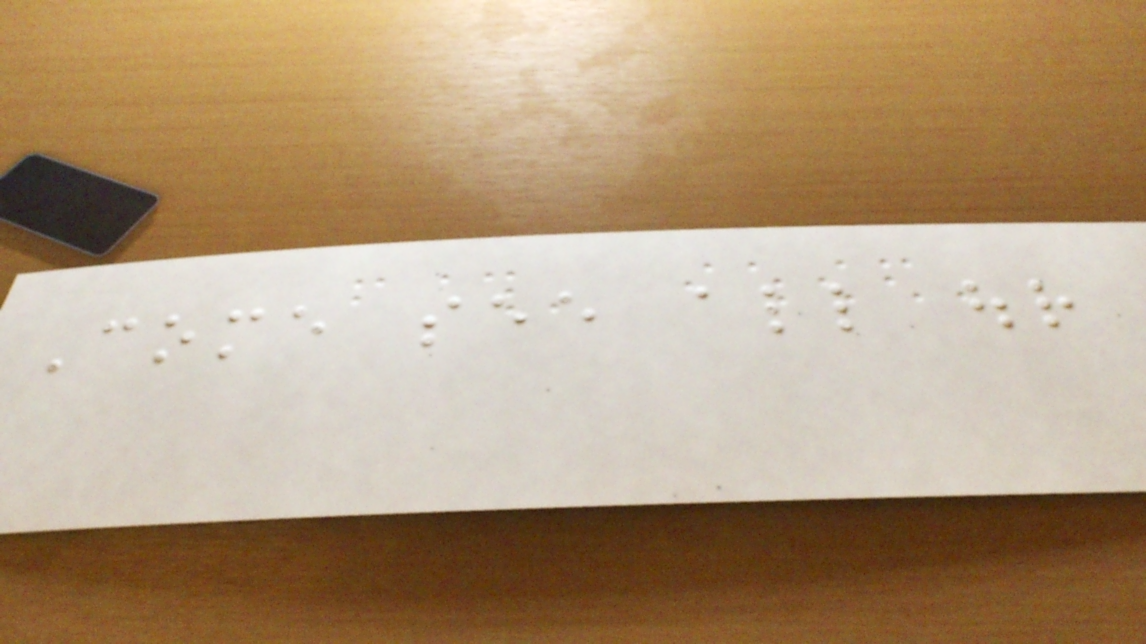Come see all our
